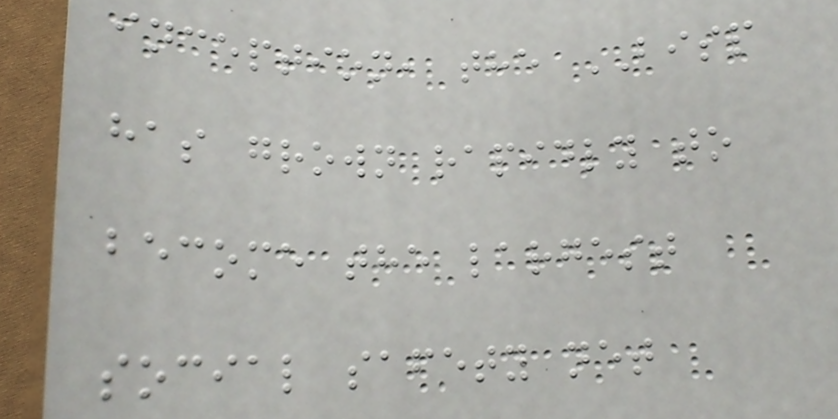inception, the BISP
has grown rapidly to
become the largest
social safety net
